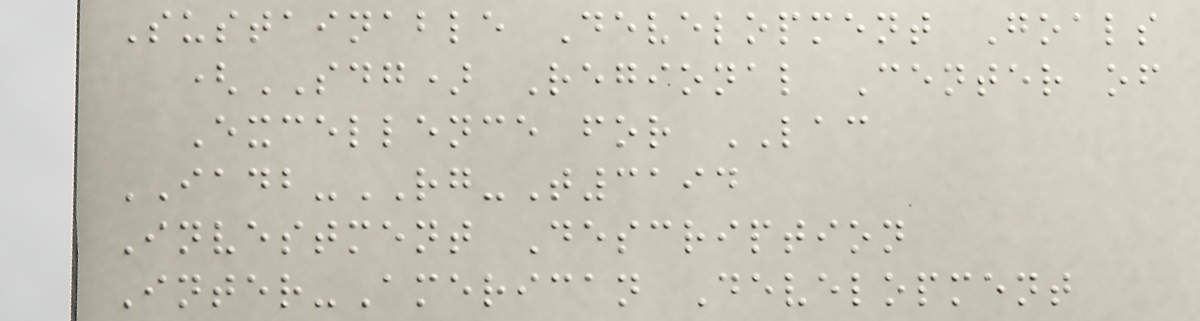Sustainable Development Goals
(SDG) Regional Center of
Excellence for LAC
IADB-RG-T3194
Investment Description
Inter-American Development
